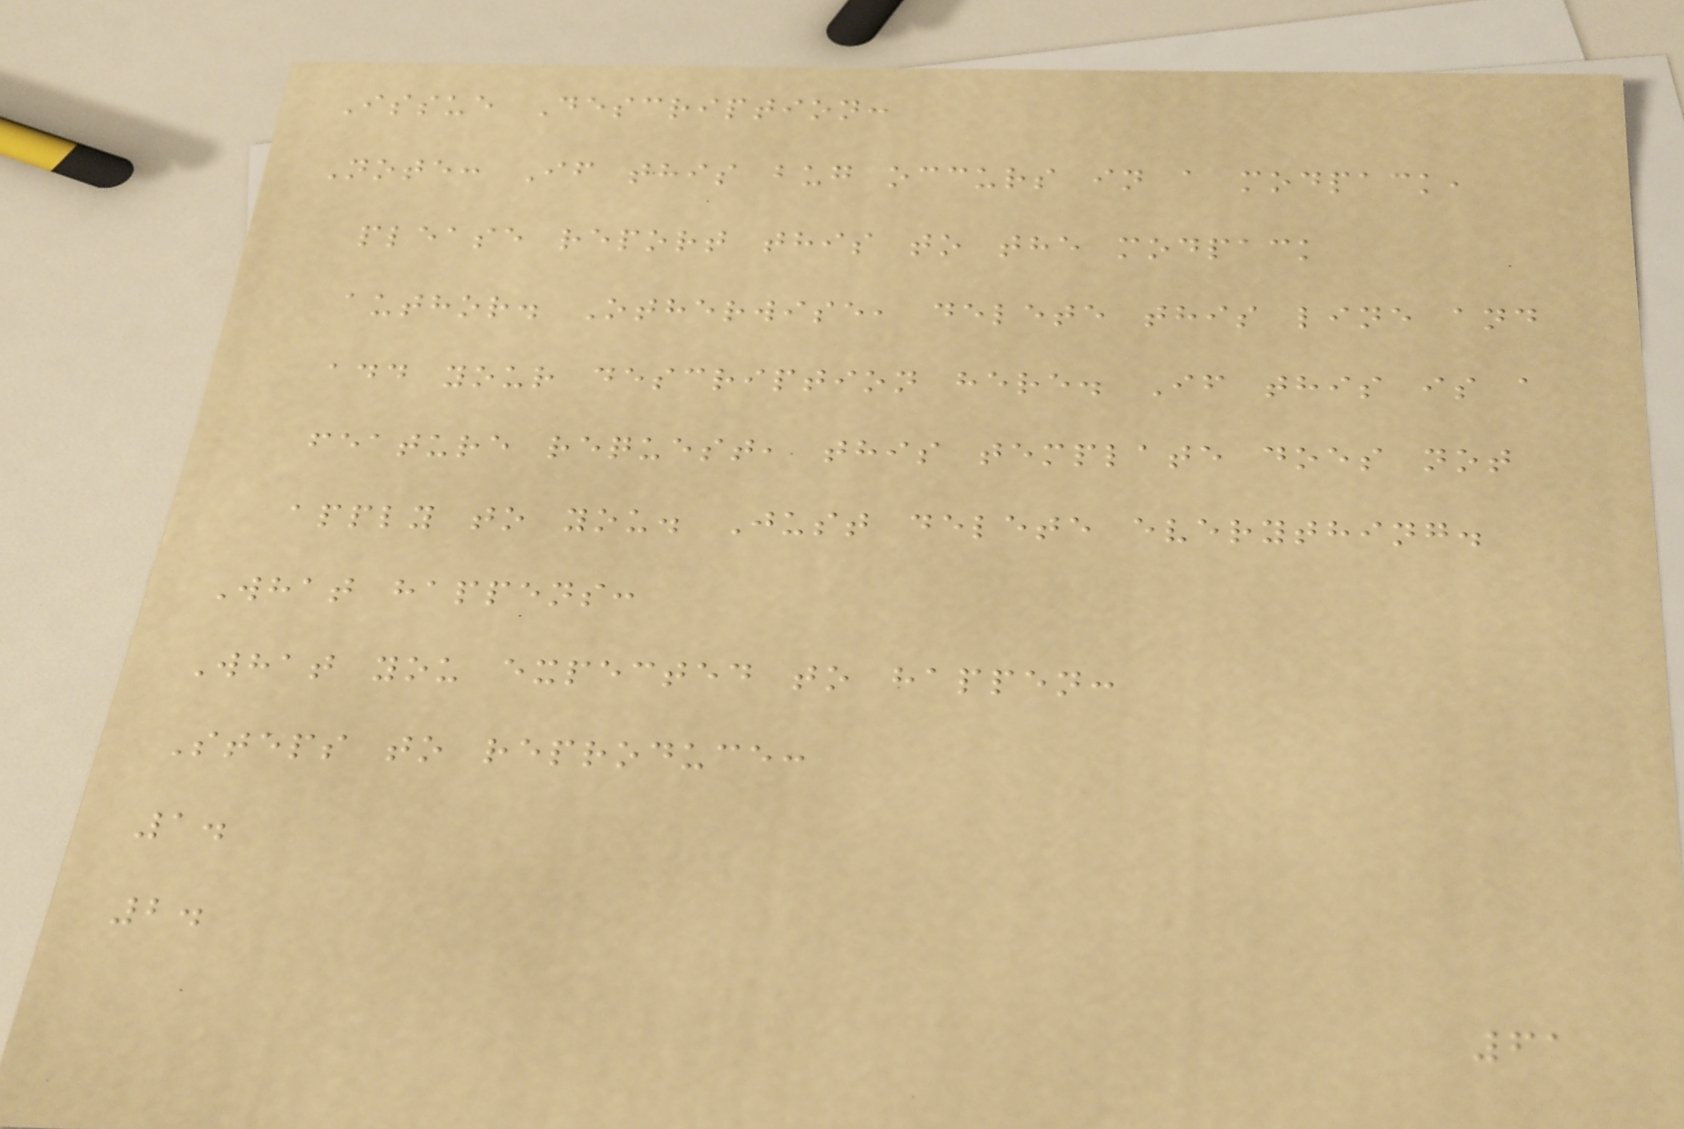Issue Description:
Note: If this bug occurs in a modpack,
please report this to the modpack
author. Otherwise, delete this line and
add your description here. If this is a
feature request, this template does not
apply to you. Just delete everything.
What happens:
What you expected to happen:
Steps to reproduce:
1.
2.
61
